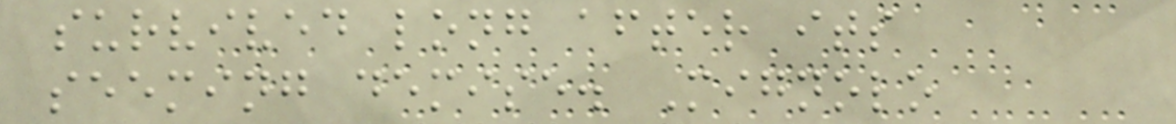survived long after its
seeming demise. Mignolo
